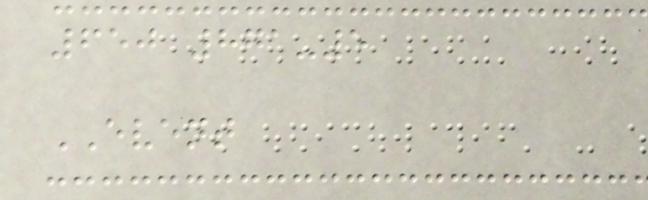650 871-5
EVENT
